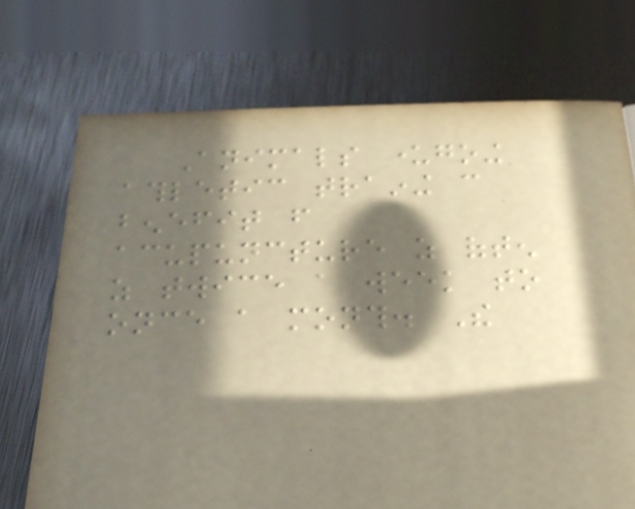Animals undergoing
athletic training can
benefit from
acupuncture as often
as twice a week to
once a month. The
